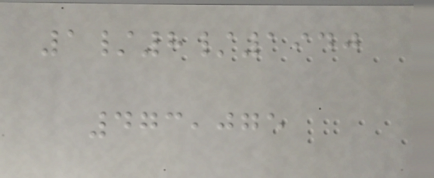1/8/1940
473,075
